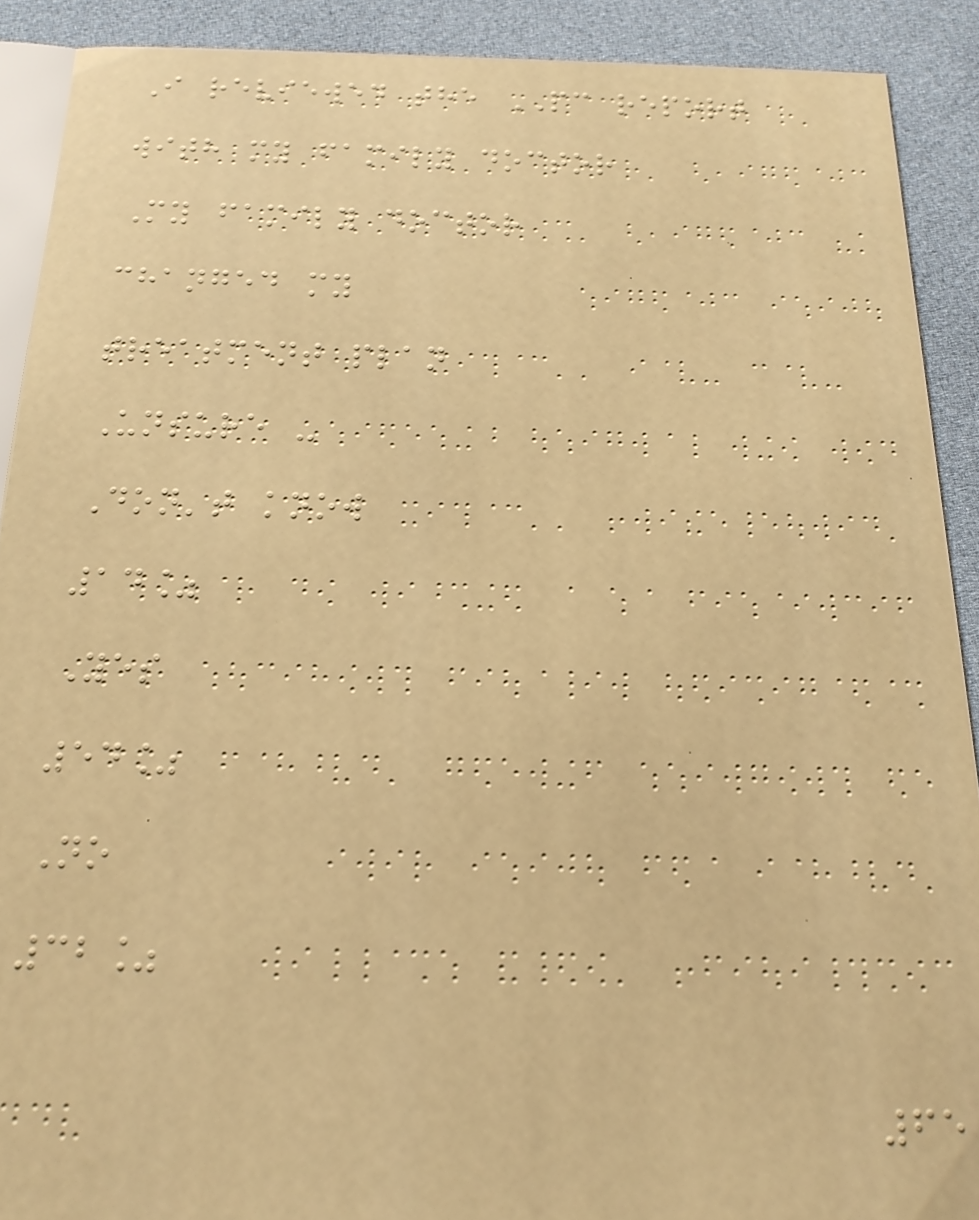I reviewed the PC report
with my family doctor
My family doctor
changed my
treatment plan
Unsure -
Don't know
14%
Yes
54%
No
32%
65
